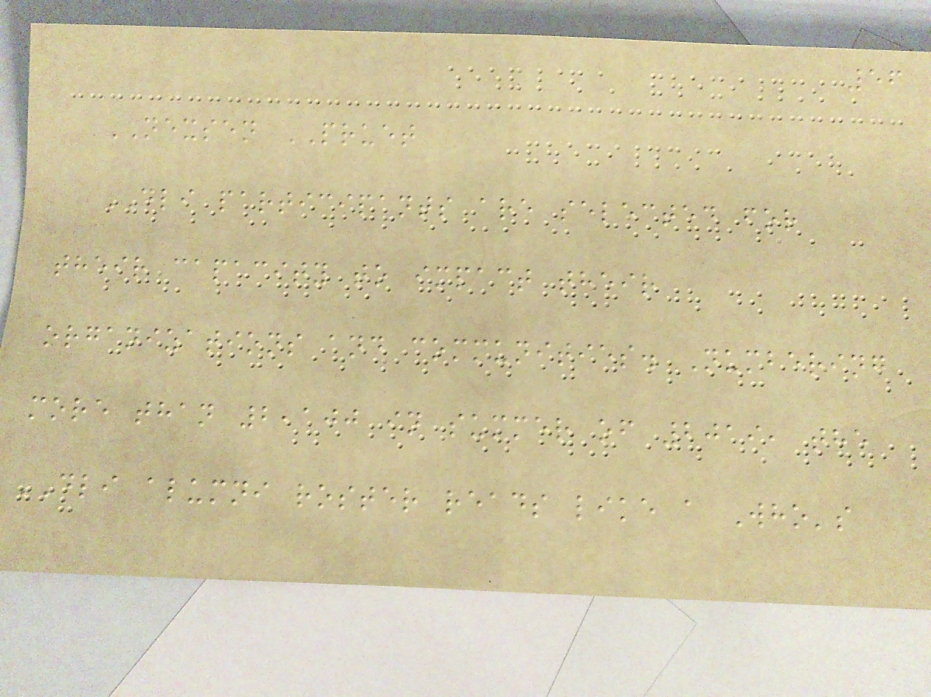56
NEXSEN PRUET
DLI participants are selected for
their capacity to impact their
organizations and communities. Numbering
more than 2,100 in summer of 2019, the
DLI alumni roster reads like a Who's
